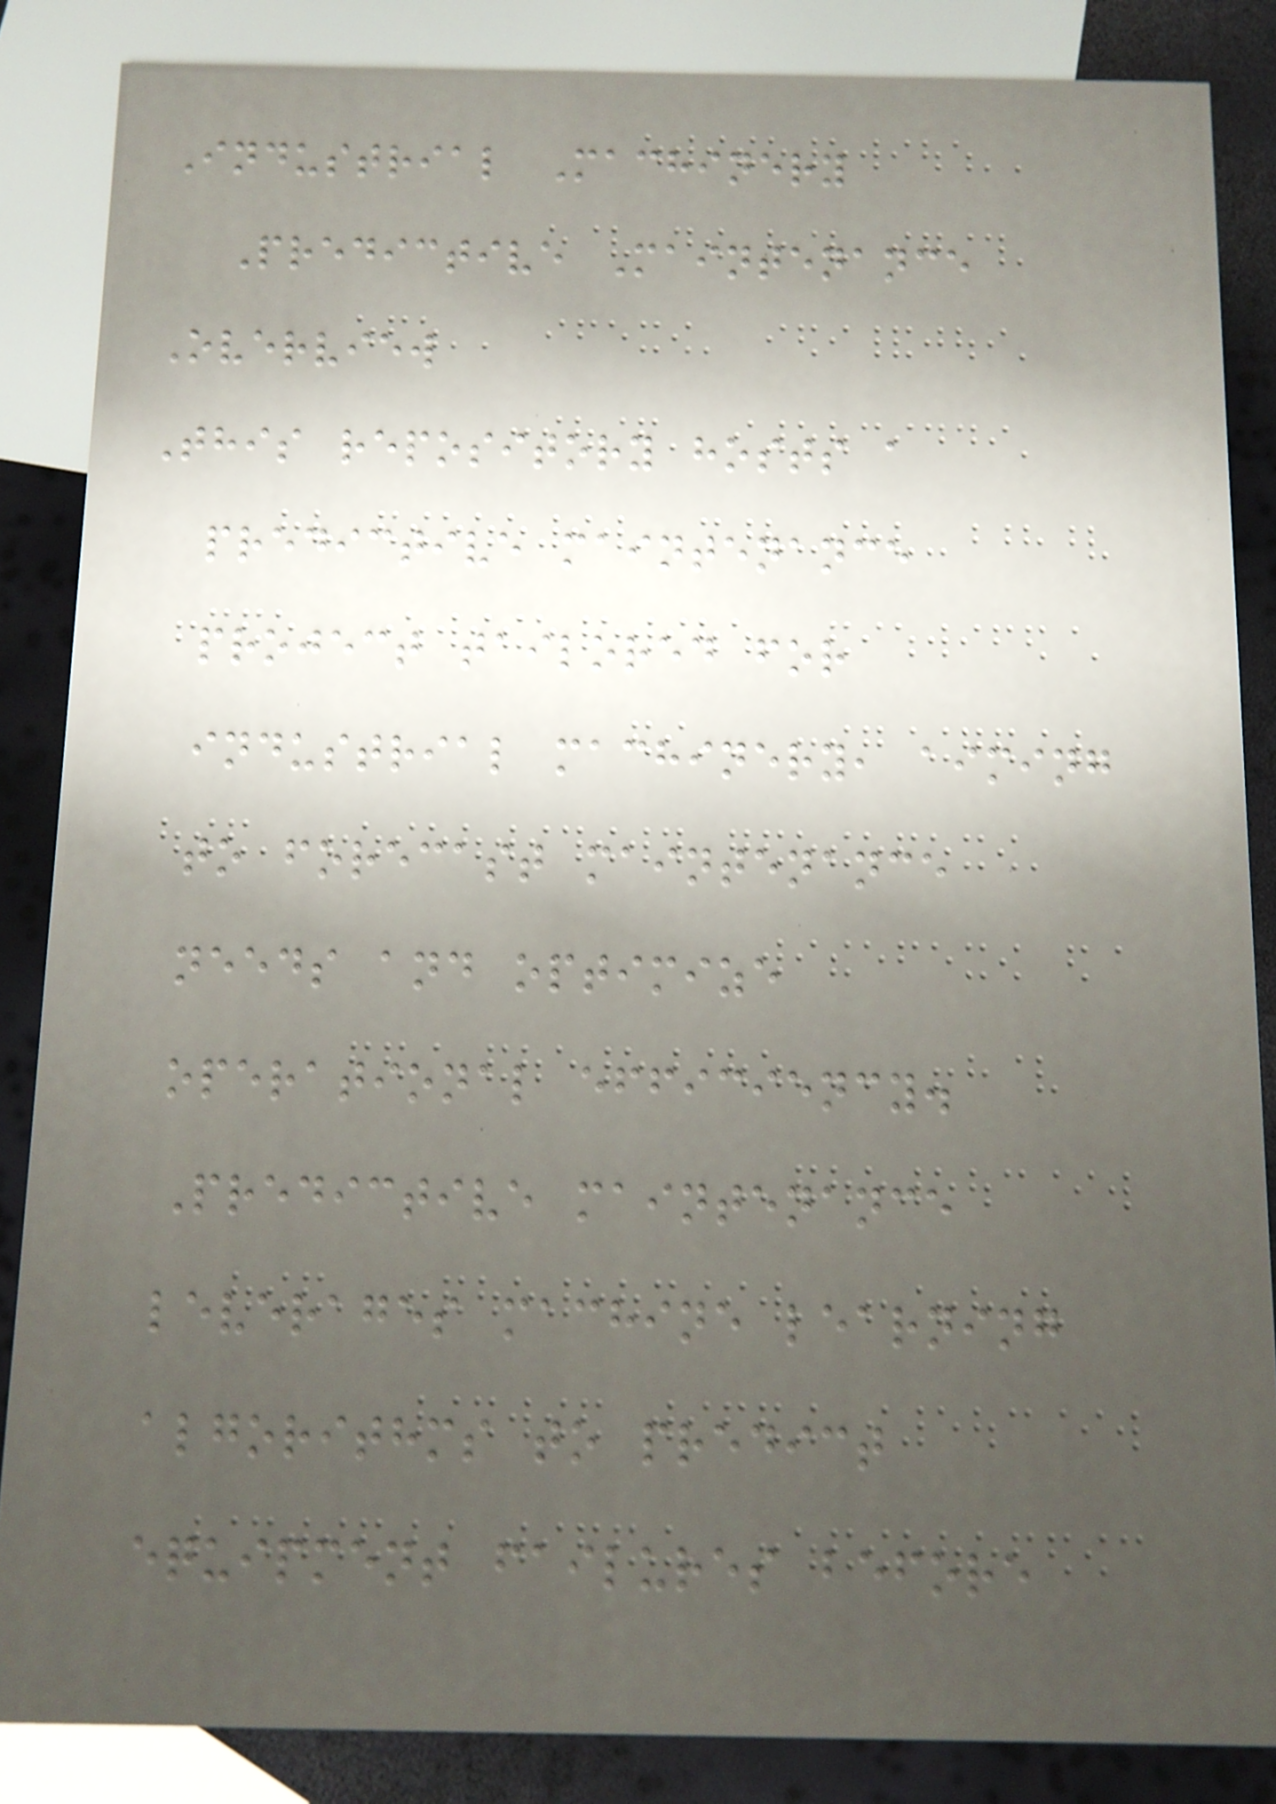Industrial Machinery
Predictive Maintenance
Overview
This repository hosts a
predictive maintenance
project tailored for
industrial machinery, aiming
to forecast maintenance
needs and optimize
operational efficiency.
Predictive maintenance
leverages machine learning
algorithms to predict
equipment failures before
